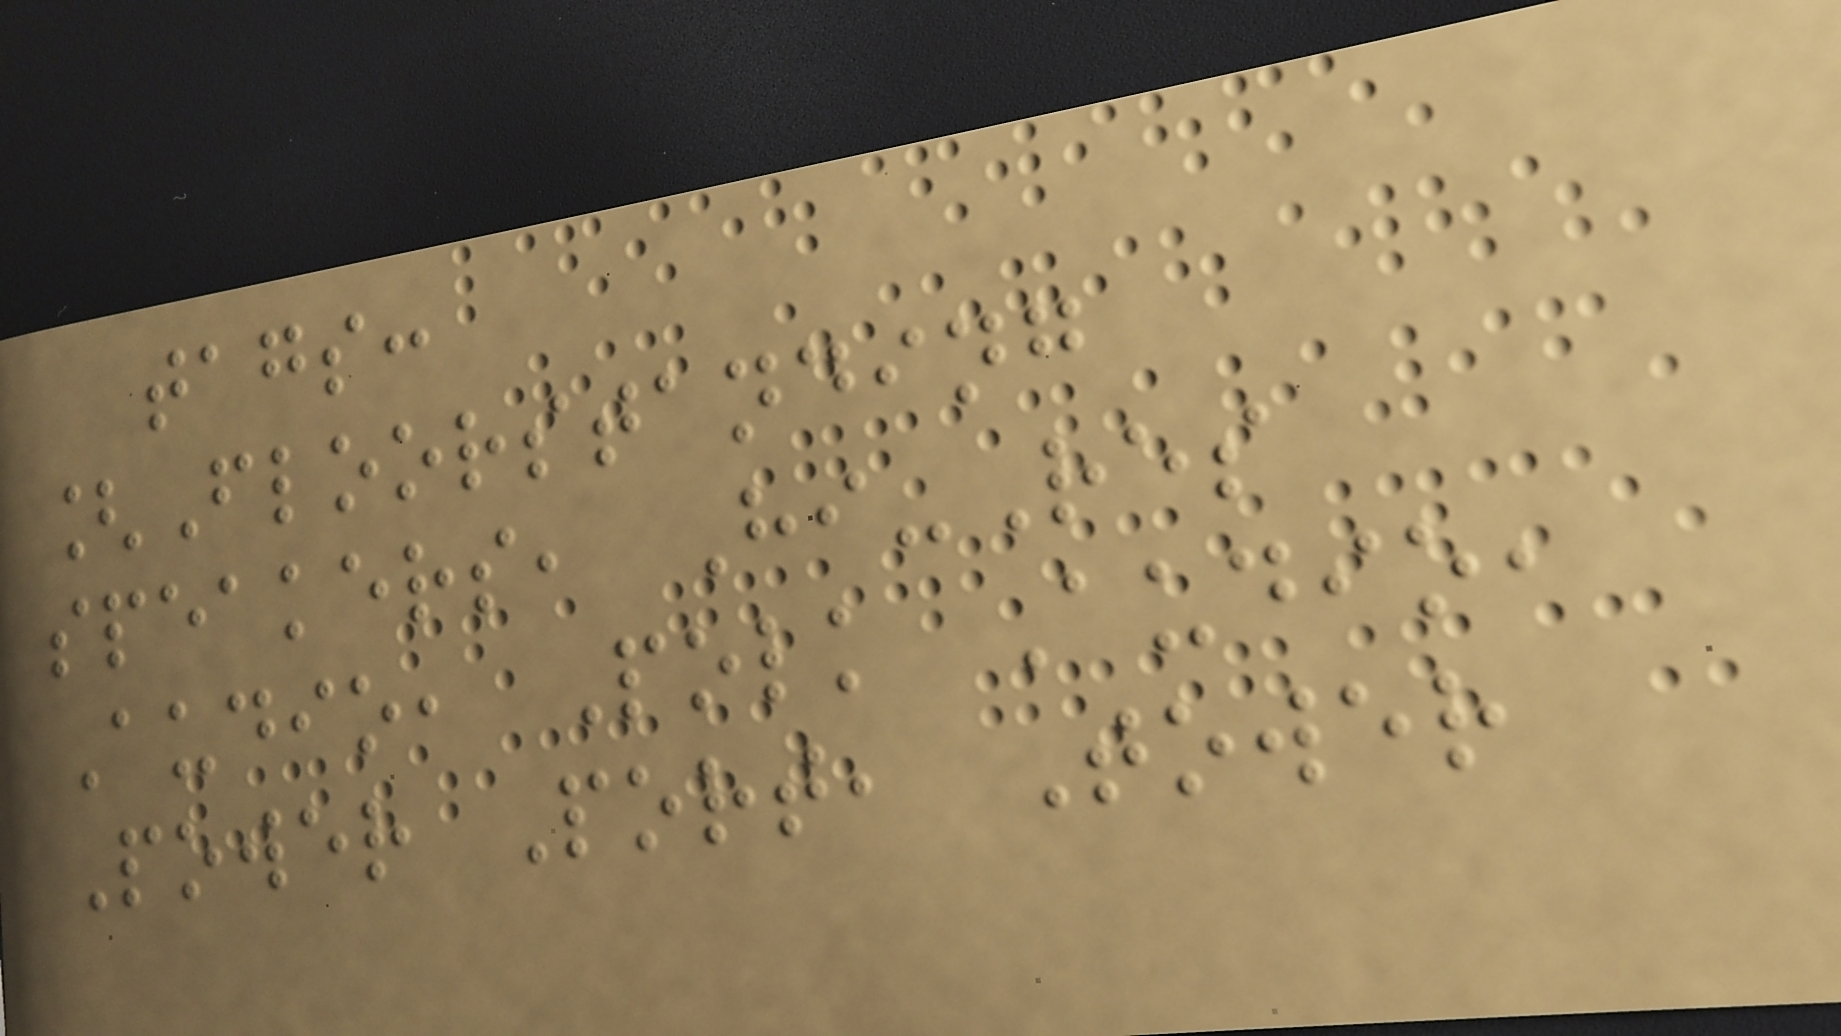tags:
[Floorstanding
speakers, Hi-Res
Audio, Polk Audio,
Power Port, Tower
